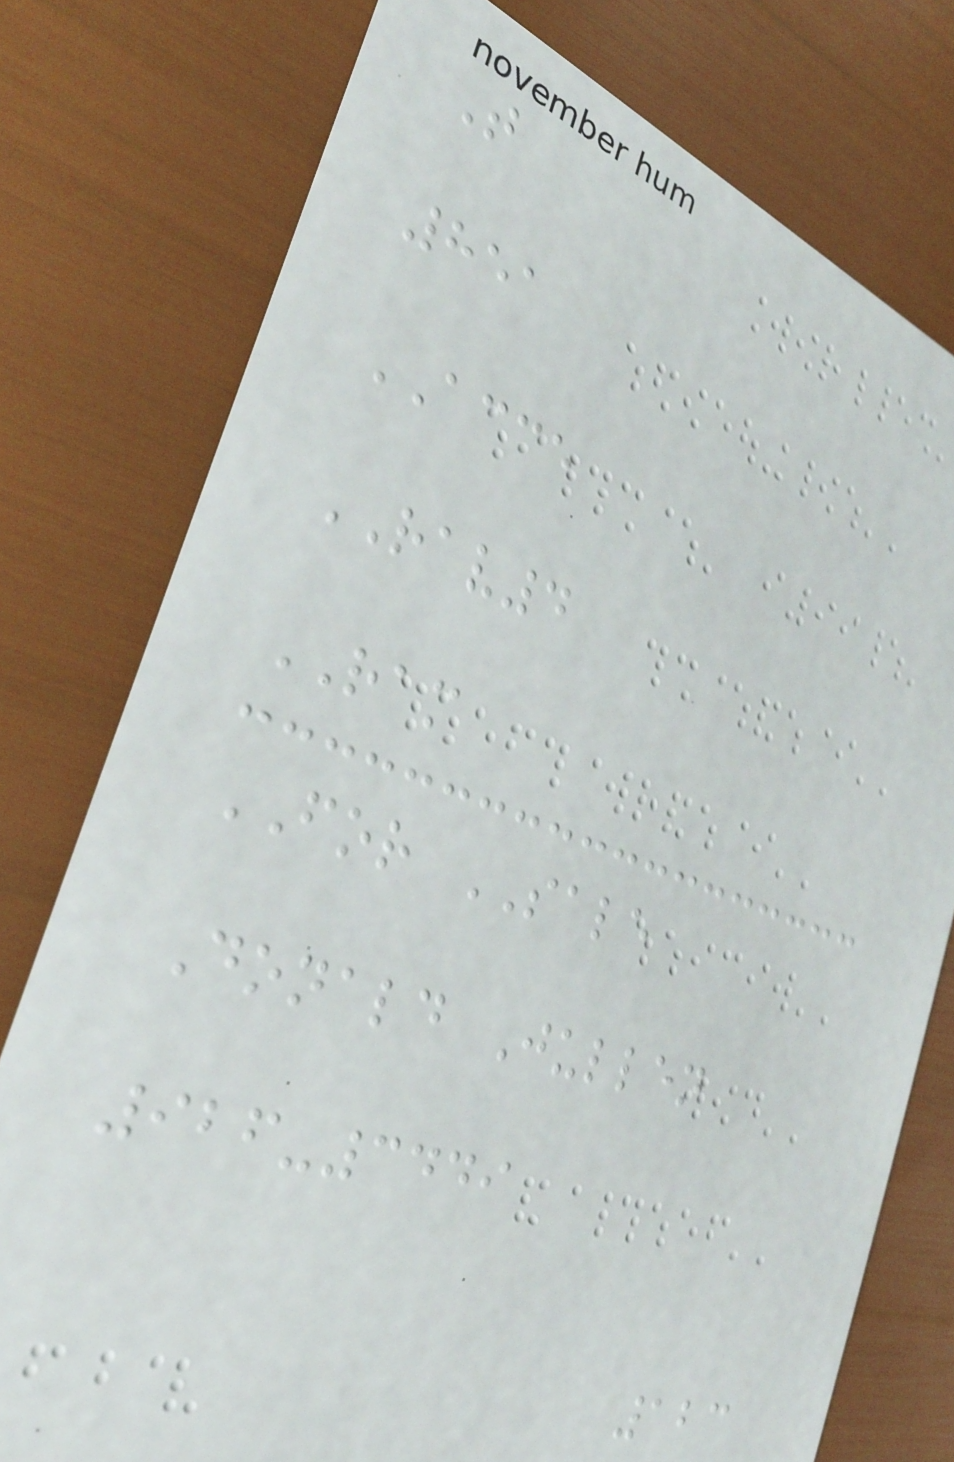T
851
ACCE
RAV4
RAM
FOR SALE
Donald Jullen
926-3449
123
